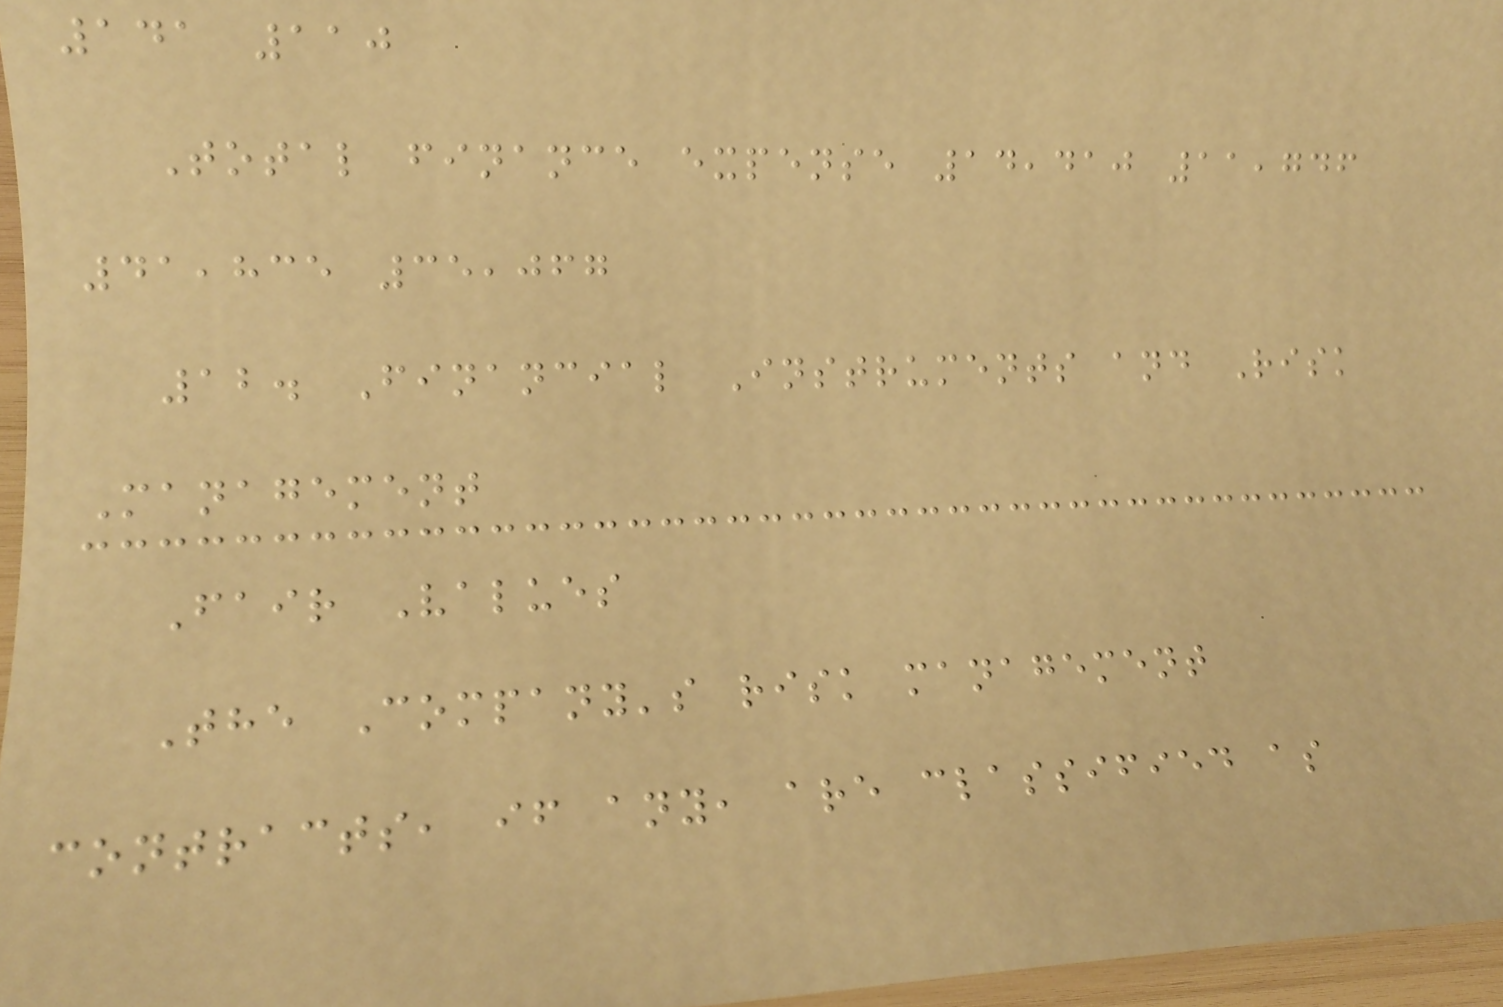141 110
Total finance expense 14,410 11,746
41,835 35,067
12. Financial Instruments and Risk
Management
Fair Values
The Company's risk management
contracts, if any, are classified as
